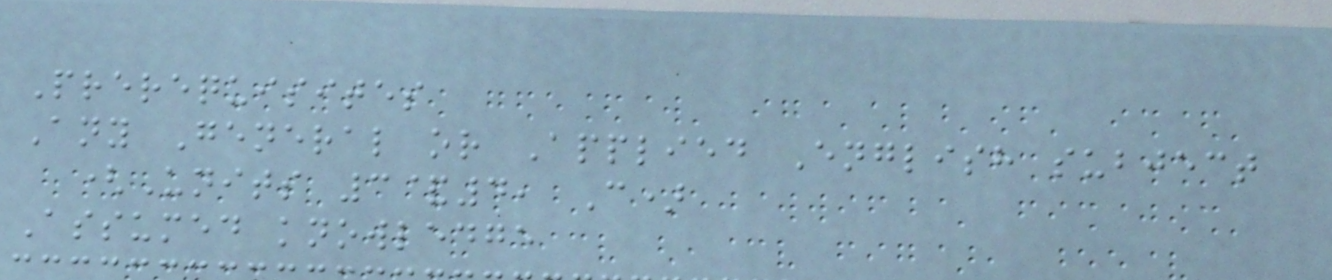Prerequisites
Any General or Applied English subject
(Units 3&4, C)
Assumed knowledge
